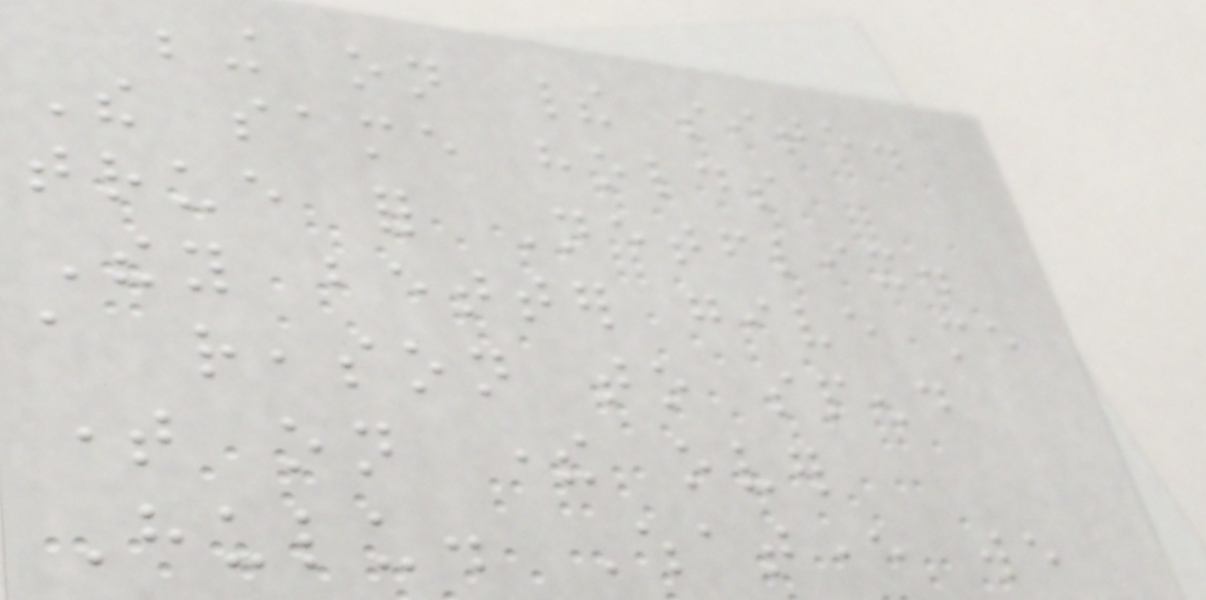being on their site.
The same holds
true for Netflix.
They better give me
a reason to spend
time on there over
Hulu. Whatever we
